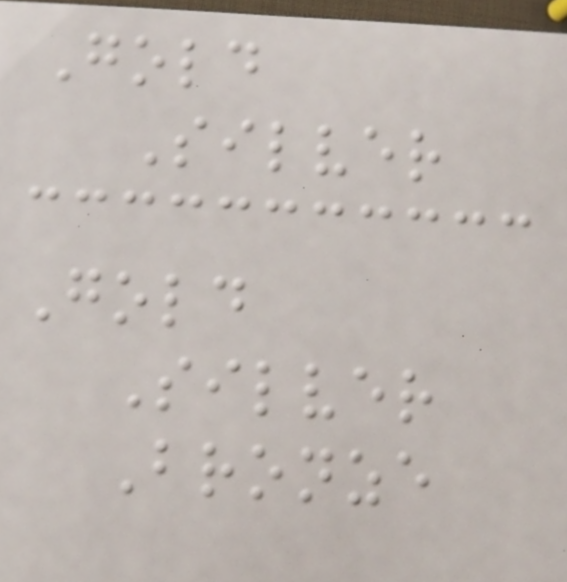Gold
Silver
Gold
Silver
Bronze
